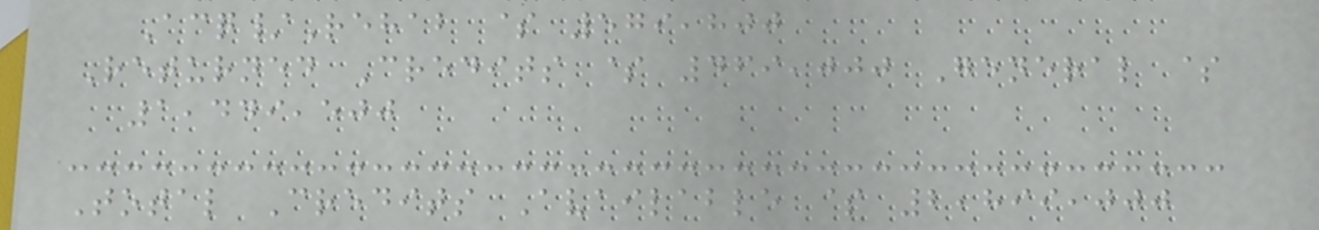Acq/Rehab $ 579,800
Returned Credits $ 469,000 General $
1,449,500
Total Credits Available $ 2,899,000
